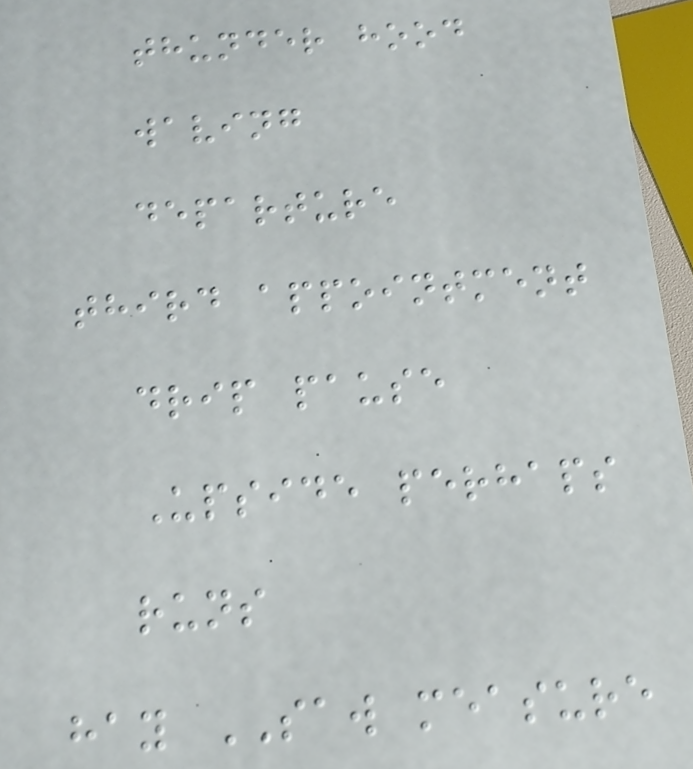thunder hood
waving
departure
third appointment
drip pause
Upside perhaps
runs
hay SAW measure
